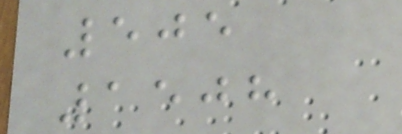505
1508
